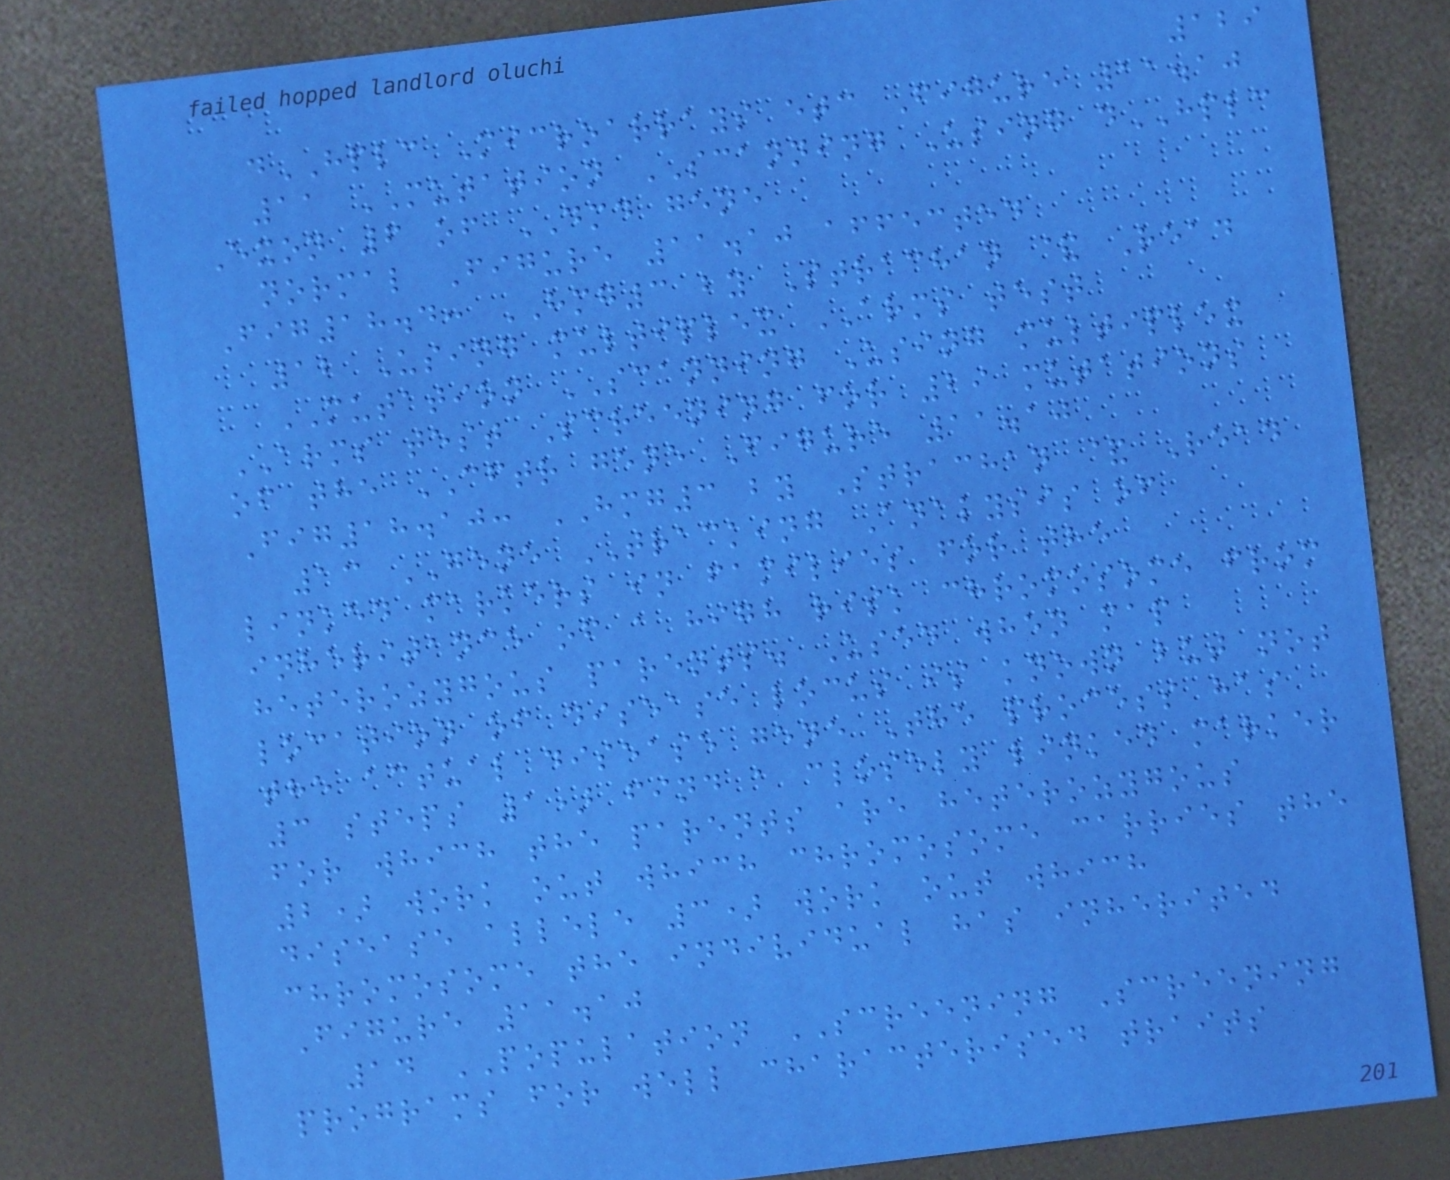129
dHPLC Microarrays etc Figure 11.10
11 MUTATION SCANNING Using dHPLC
Exon 6 of DMD gene
normal Figure 11.10 affected
Fig18.4: HMG3 by Strachan & Read
12 Using multiplex ARMS test
MUTATION SCANNING Using multiplex
ARMS test Screening for 29 mutations
of the CFTR gene Figure 11.10
Fig18.10: HMG3 by Strachan & Read
13 GENE TRACKING Analysis of
linked markers in families for the
inheritance of a high risk chromosome from
heterozygous parents. Used when map
location of disease locus is known but not
the actual disease gene The process has
3 steps 1) find a closely linked marker
for which the parents are heterozygous
2) work out which chromosome carries the
disease allele 3) work out which
chromosome the individual has inherited
Figure 11.10
14 POPULATION SCREENING Screening
programs for well characterised traits
